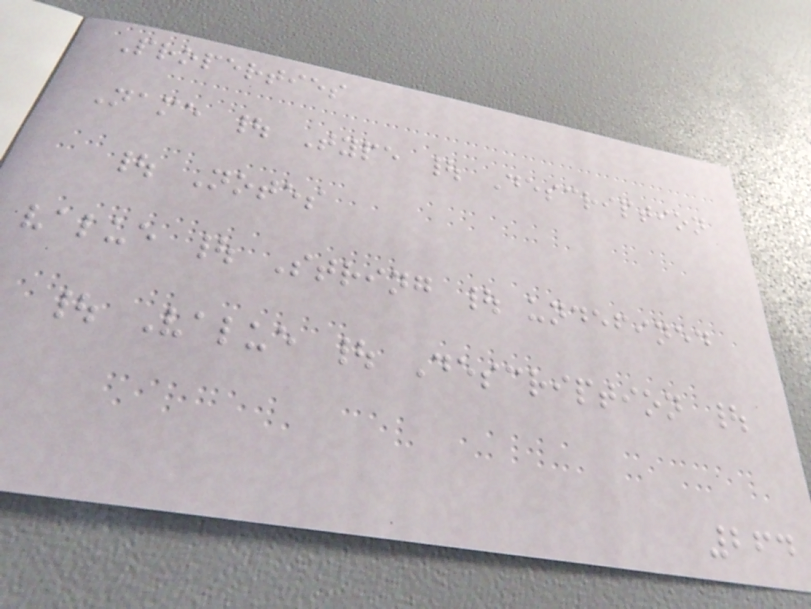Properties
Name | Type | Description
| Notes
value | String | undefined
| Value | Description |
264
